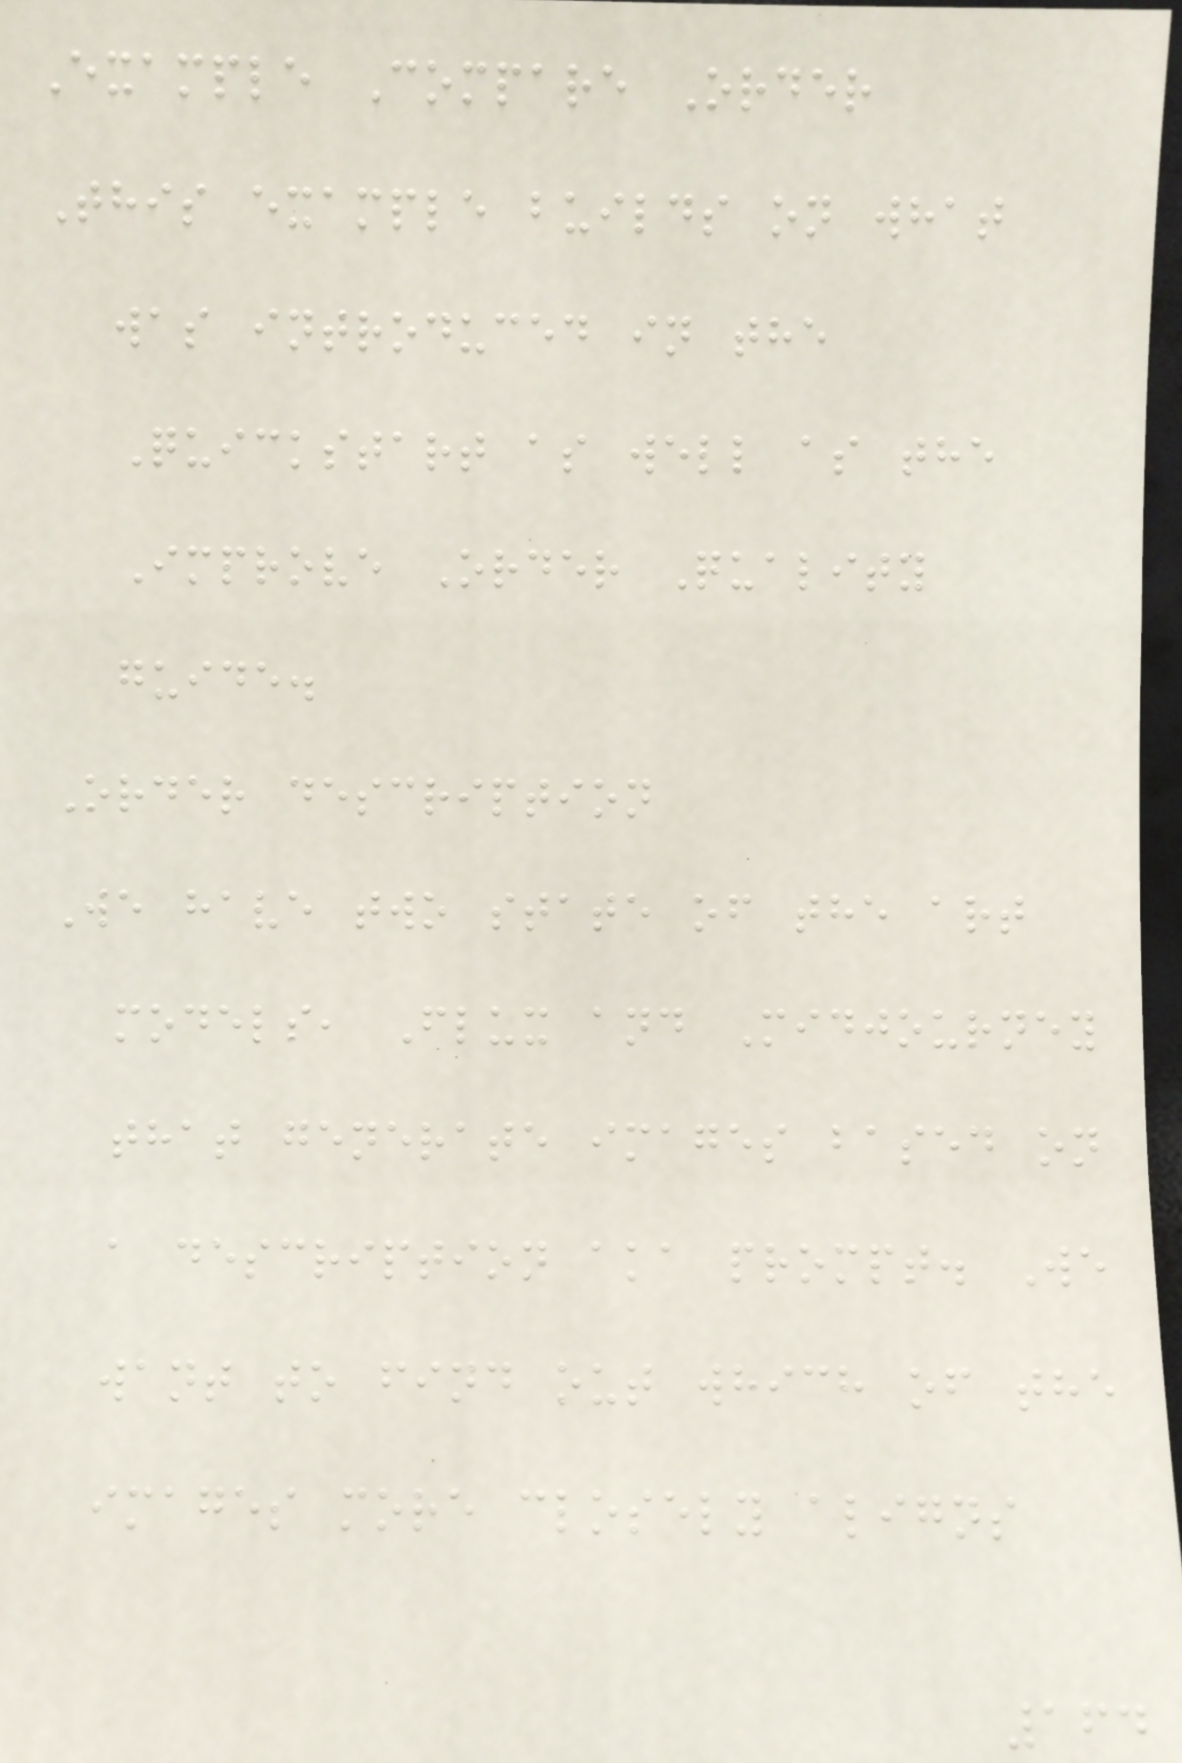Example Compare Order
This example builds on what
was introduced in the
Quickstart as well as the
Improve Order Quality
guide.
Order description
We have two state of the art
models, Flux and Midjourney
that generate images based on
a description aka prompt. We
want to find out which of the
images more closely aligns
164
